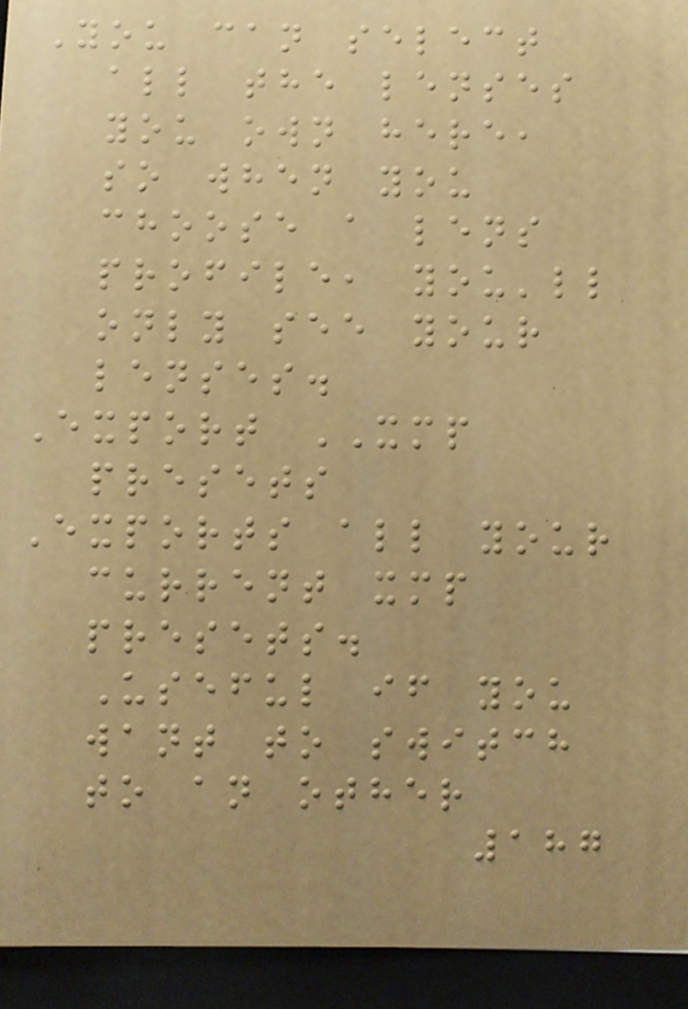You can select
all the lenses
you own here,
so when you
choose a lens
profile, you'll
only see your
lenses.
Export XMP
presets
Exports all your
current xmp
presets.
Useful if you
want to switch
to an other
187
